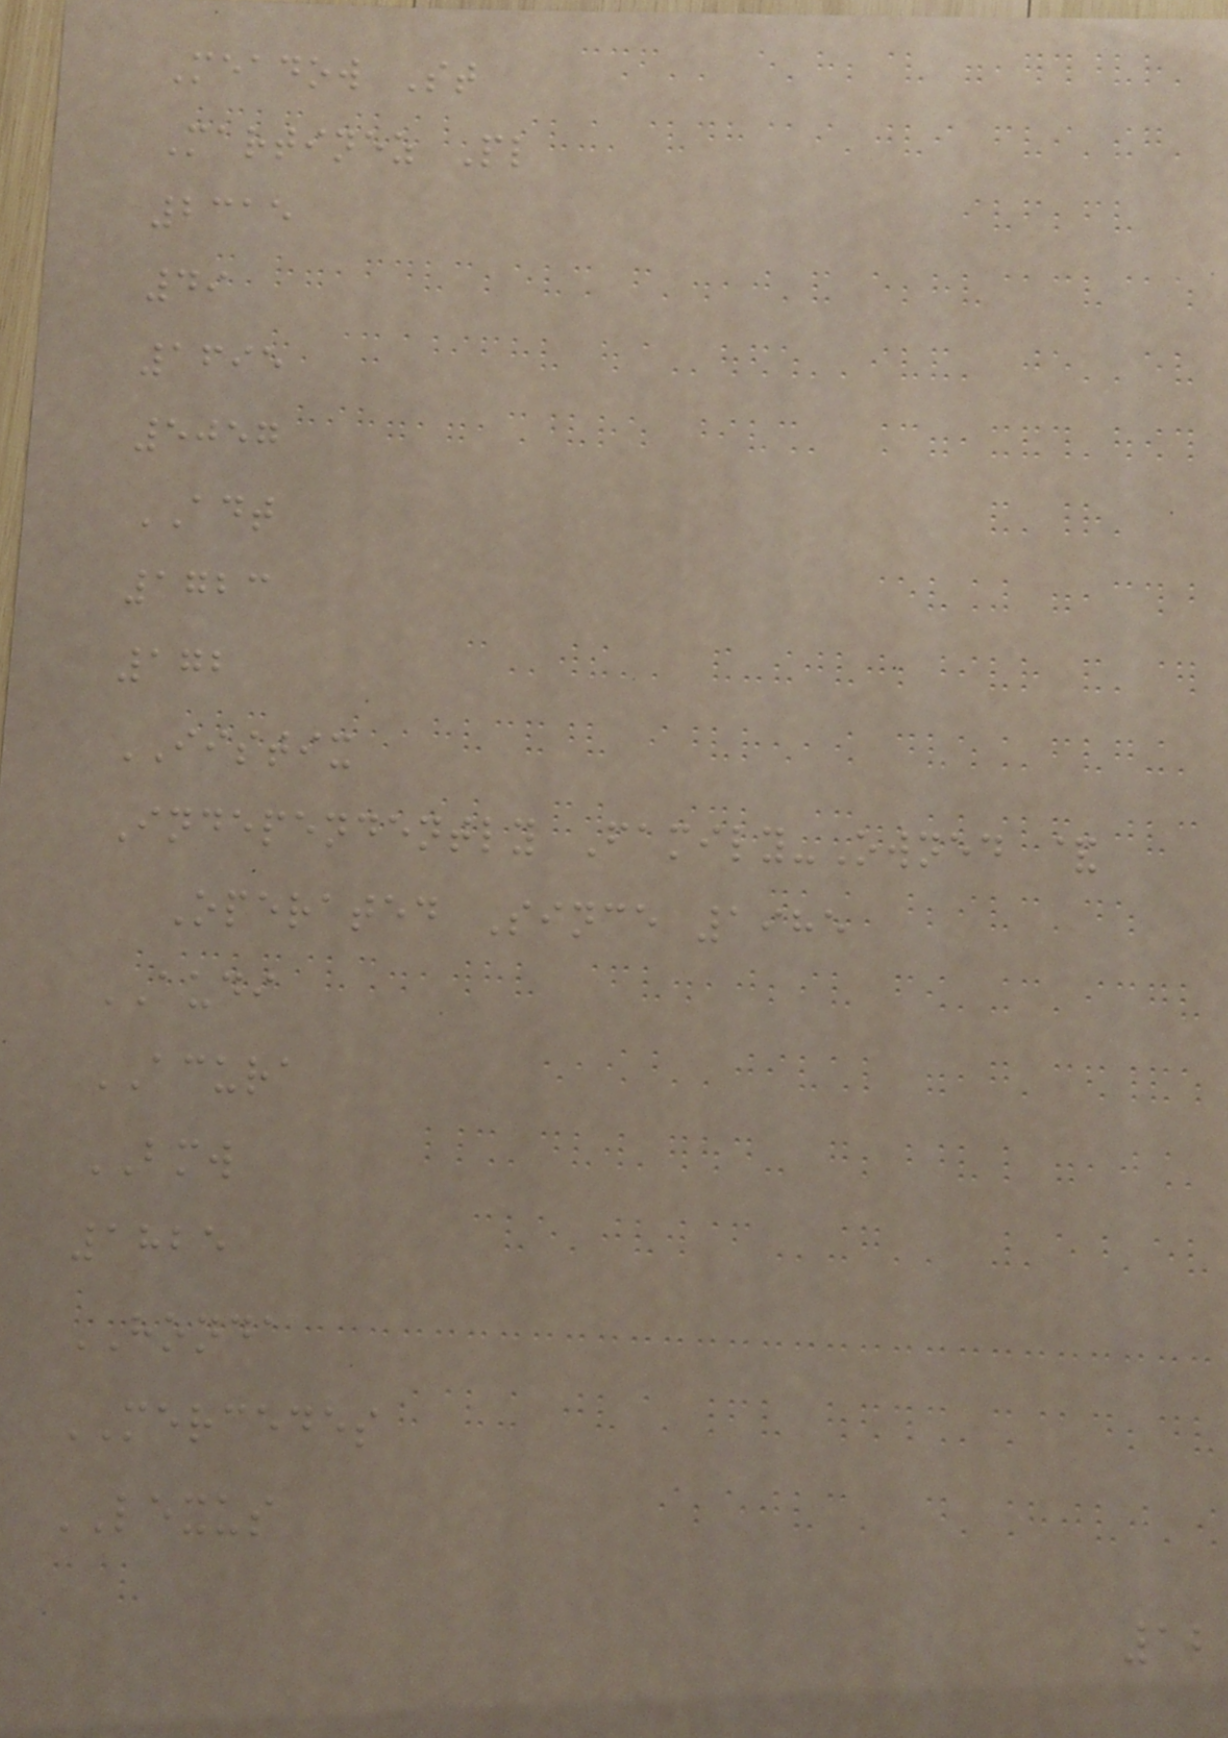Meadow St
Martinez Pl
2315
49
1695
5057
ADT
1723
172
IISTIX
Independently Family-Owned &
Operated Since 1985
AUDI
ACURA
BMW
1825
HONDA
MERCEDES
LEXUS
12
